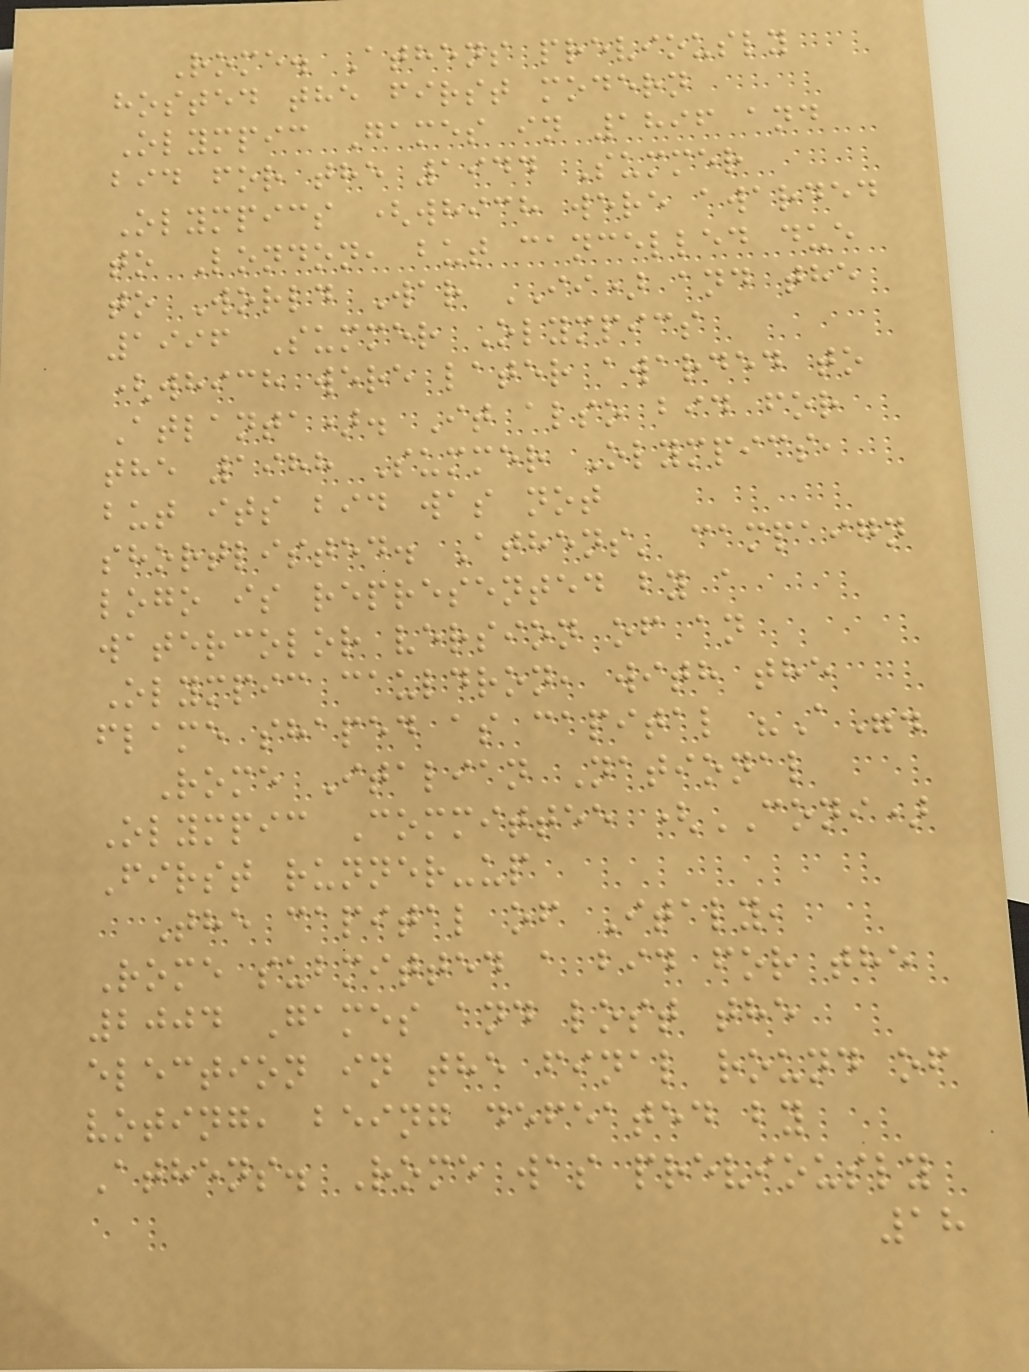Rome. Athens previously
hosted the first modern
Olympic Games in 1896 and
bid for the 1944 Summer
Olympics (which were awarded
to London, but cancelled due
to World War II) and the
1996 Summer Olympics
(which were later awarded to
Atlanta). It also bid for
the 1988 Summer Olympics,
but its bid was not
shortlisted. Athens' campaign
logo is represented by a
watercolor version of an
Olympic cauldron, with the
flame shaped as capital "A".
Rome Italian National
Olympic Committee (CONI)
First runner-up
The capital of Italy,
Rome submitted a bid for the
2004 Games and lost the
election in the final round of
voting, being defeated by
Athens. Rome was previously
18
